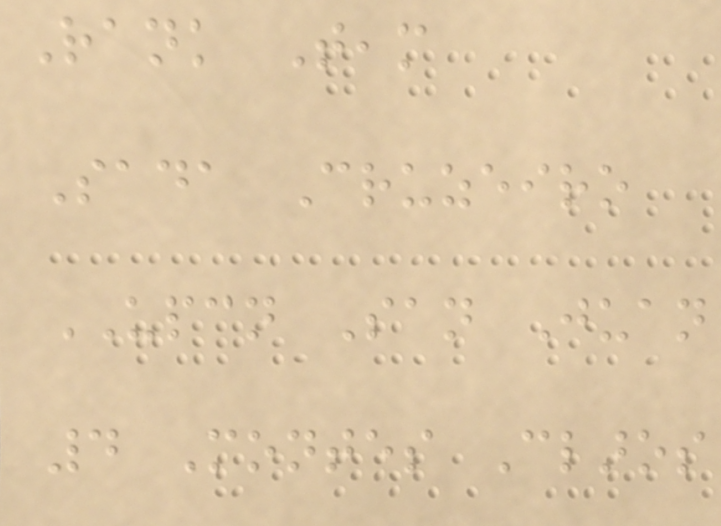Rank Team
Sada Cruzeiro
UPCN San Juan
4 Montes Claros
